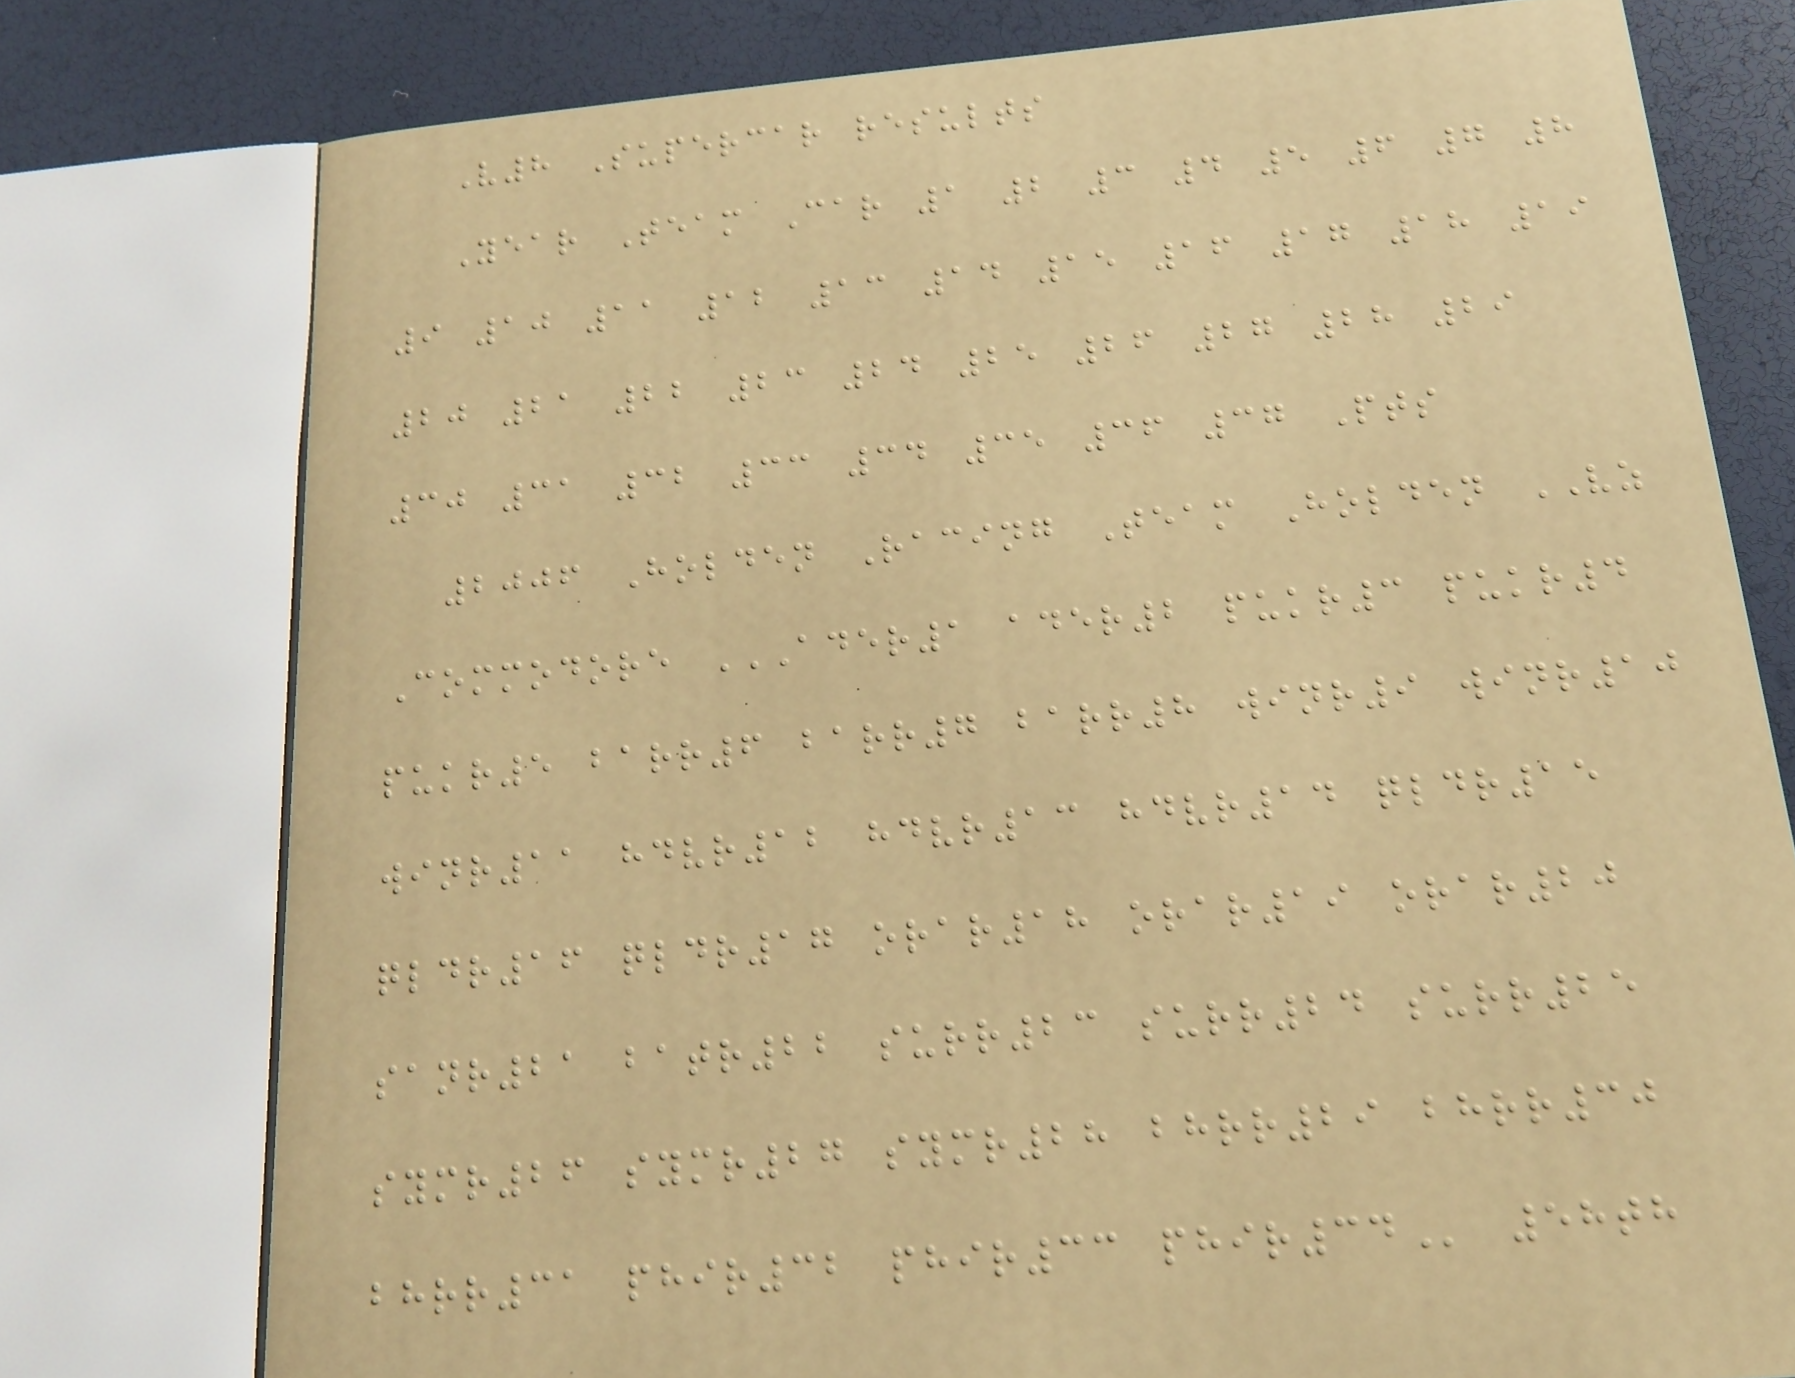V8 Supercar results
Year Team Car 1 2 3 4 5 6 7 8
9 10 11 12 13 14 15 16 17 18 19
20 21 22 23 24 25 26 27 28 29
30 31 32 33 34 35 36 37 Pts
2006 Holden Racing Team Holden VZ
Commodore ADER1 ADER2 PUKR3 PUKR4
PUKR5 BARR6 BARR7 BARR8 WINR9 WINR10
WINR11 HDVR12 HDVR13 HDVR14 QLDR15
QLDR16 QLDR17 ORAR18 ORAR19 ORAR20
SANR21 BATR22 SURR23 SURR24 SURR25
SYMR26 SYMR27 SYMR28 BHRR29 BHRR30
BHRR31 PHIR32 PHIR33 PHIR34 58th
